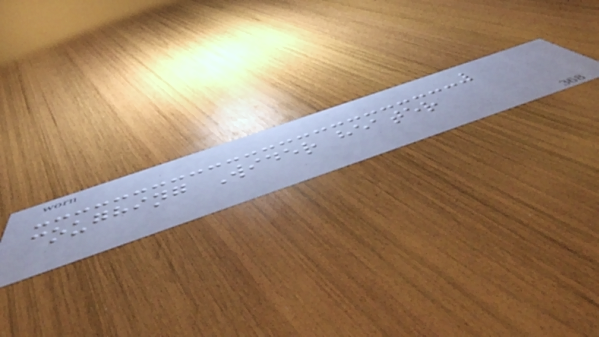coughing Wider heater
